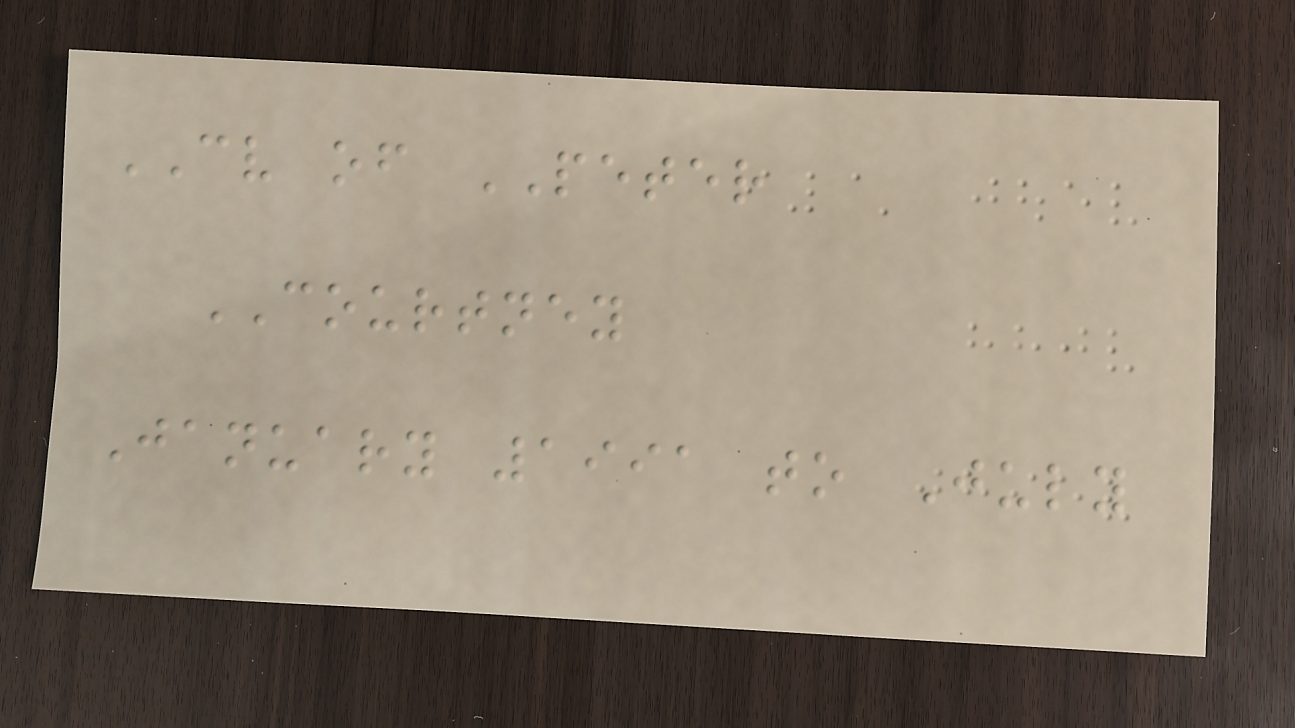CV of PETER
COURTNEY
January 1991 to July
